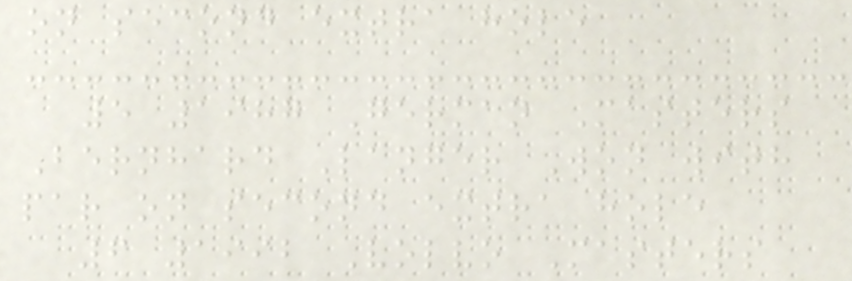on second extra hole
5 1987 German Masters
Bernhard Langer Won with
par on second extra hole
6 1992 Volvo Masters
